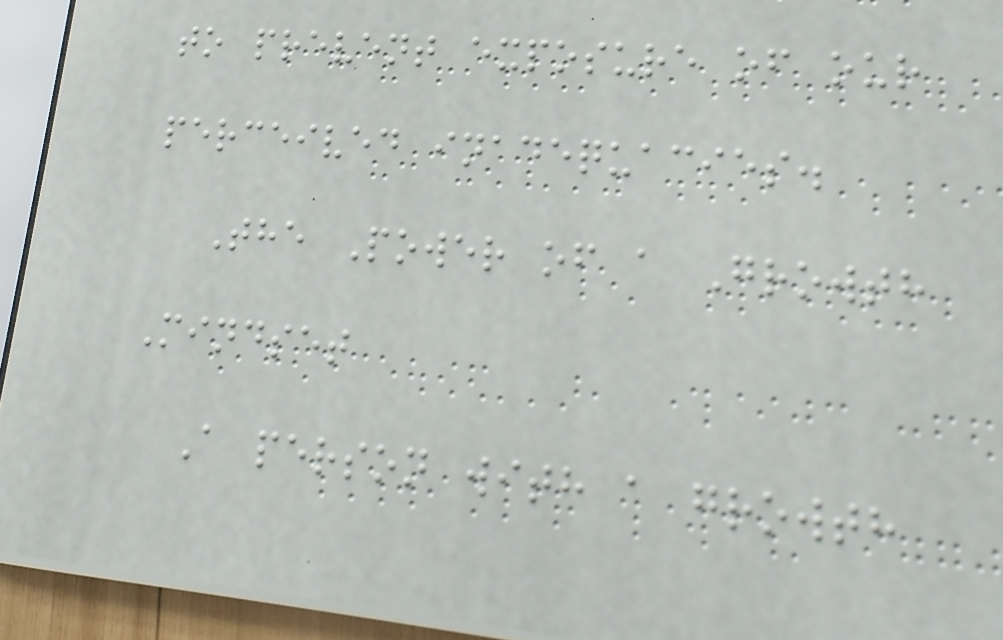to prevent exposure of our
perceived inadequacies.
The Power of a Growth
Mindset
A person with a growth
